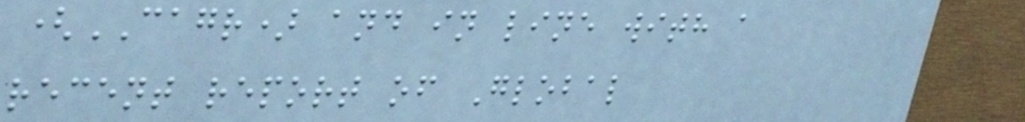(CAGR) and in line with a
recent report of Global
